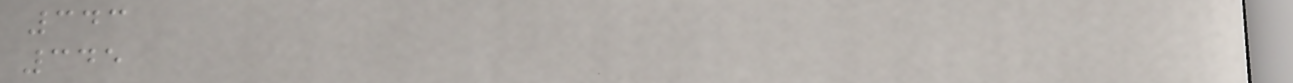343
345
